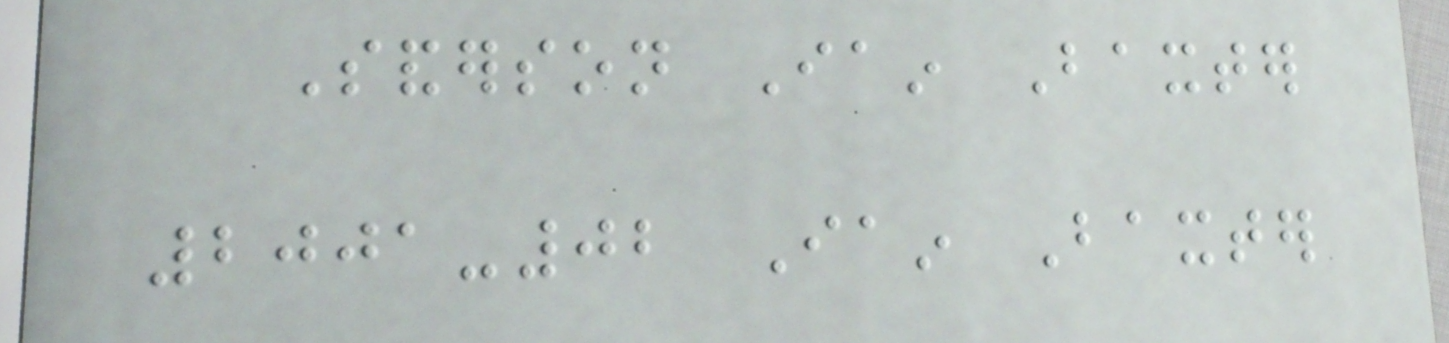Sanderson Iain Baxter
2001-02 Iain Baxter
